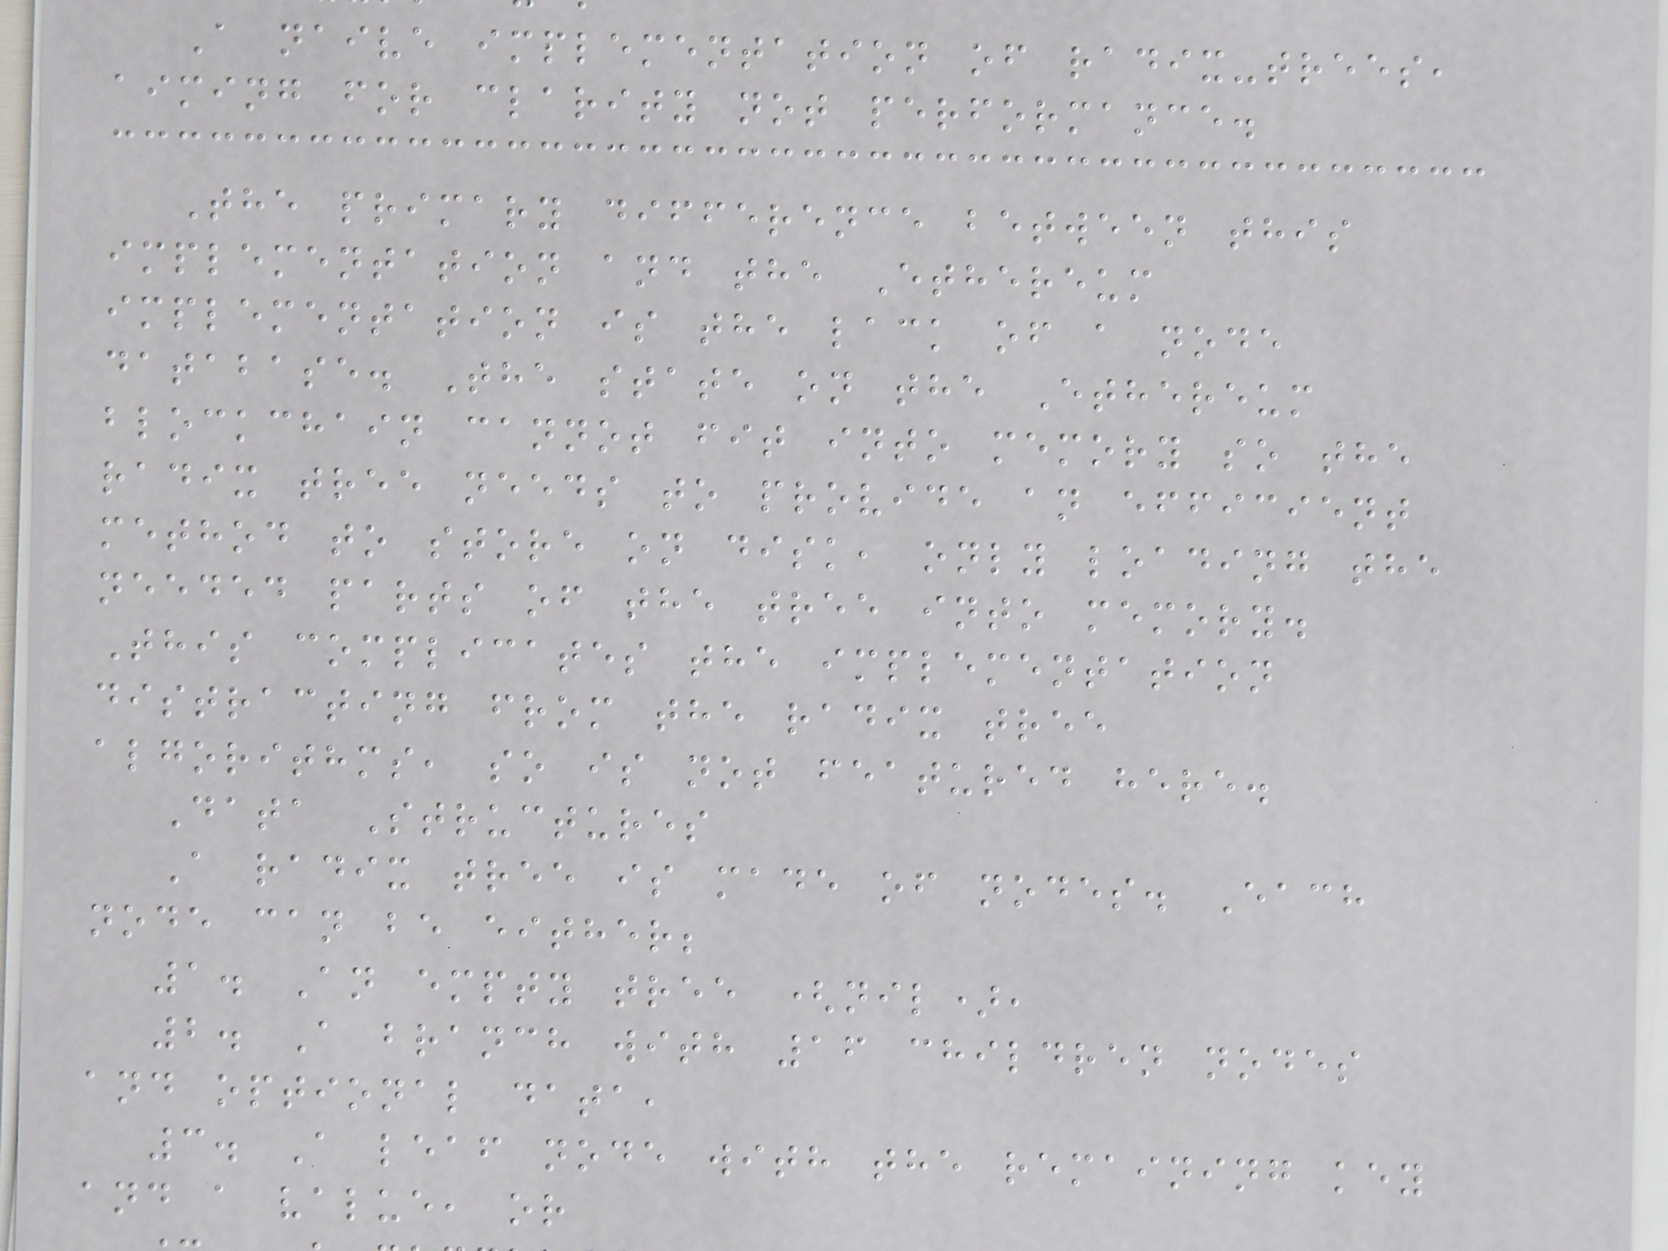A naive implementation of radix-trees,
aiming for clarity not performance.
The primary difference between this
implementation and the Ethereum
implementation is the lack of a node
database. The state on the Ethereum
blockchain cannot fit into memory so the
radix tree needs to provide an efficient
method to store on disk, only loading the
needed parts of the tree into memory.
This complicates the implementation
distracting from the radix tree
algorithms, so is not featured here.
Data Structures
A radix tree is made of nodes. Each
node can be either;
1. An empty tree (nil),
2. A branch with 16 children nodes
and optional data,
3. A leaf node with the remaining key
and a value, or
